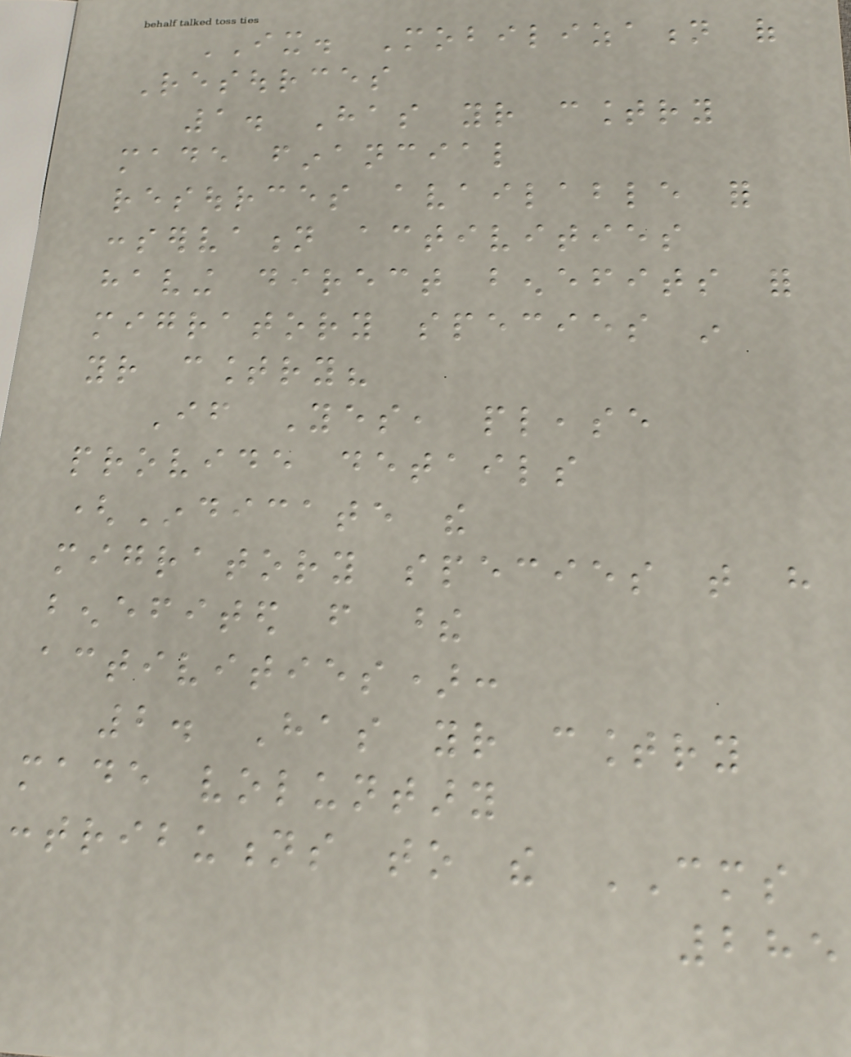IX. Mobilization of
Resources
1. Has your country
made financial
resources available for
conservation activities
having direct benefits for
migratory species in
your country?
If Yes, please
provide details
(Indicate the
migratory species that have
benefited from these
activities):
2. Has your country
made voluntary
contributions to the CMS
285
